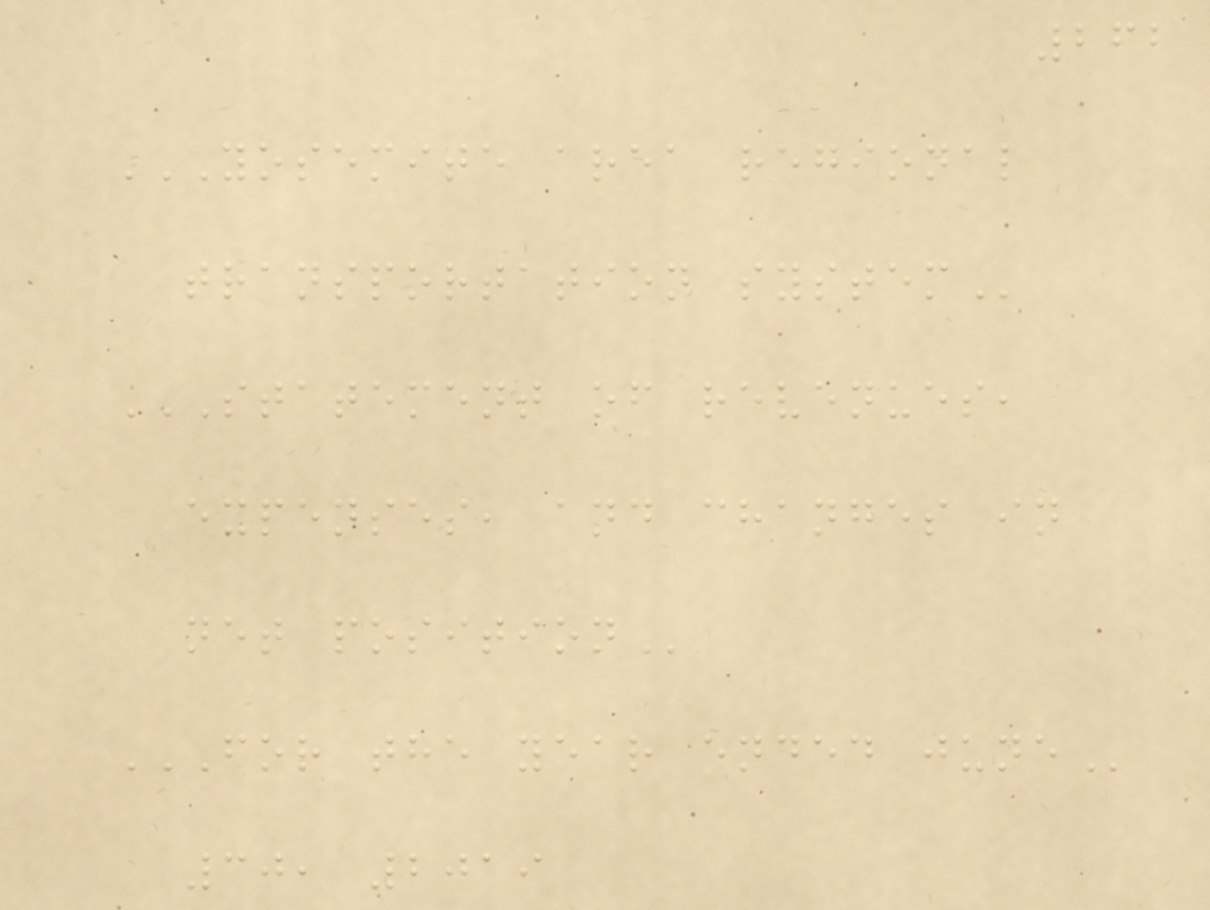262
YOSEMITE AREA REGIONAL
TRANSPORTATION SYSTEM
STATEMENT OF REVENUES,
EXPENSES, AND CHANGES IN
NET POSITION
FOR THE YEAR ENDED JUNE
30, 2019
